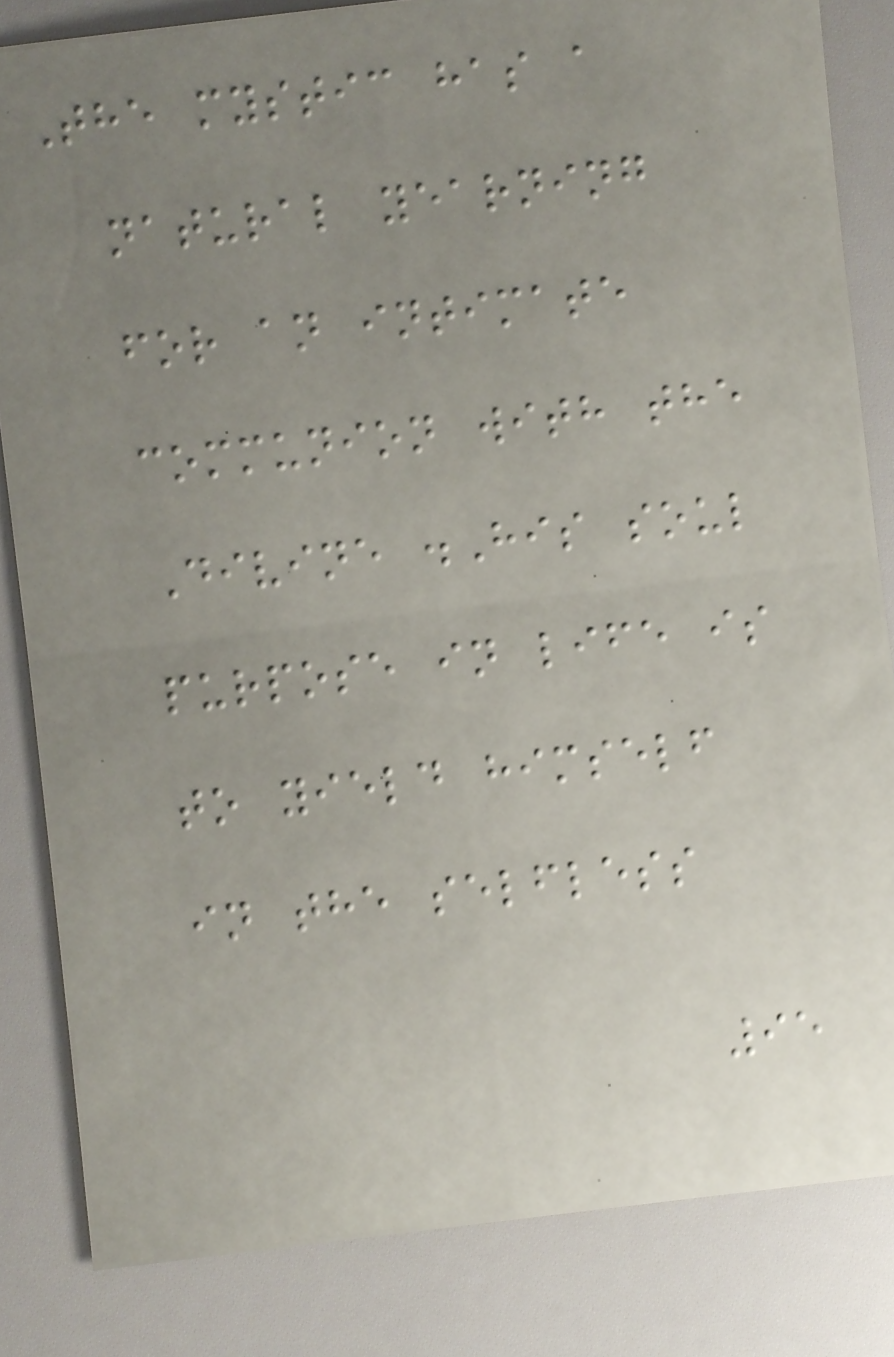The mystic has a
natural yearning
for an intimate
communion with the
Divine .His soul
purpose in life is
to yield himself
in the selfless
95
